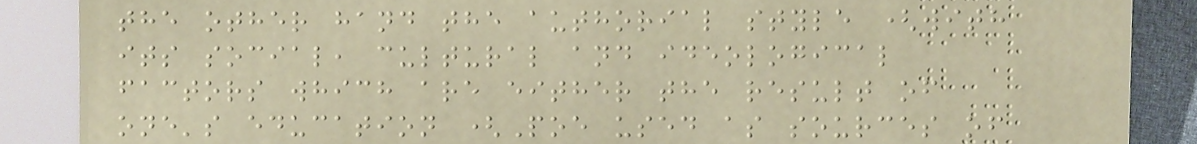the other hand the authorial style (with
its social, cultural and ideological
factors which are either the result of
one's education (Poe used as sources of
